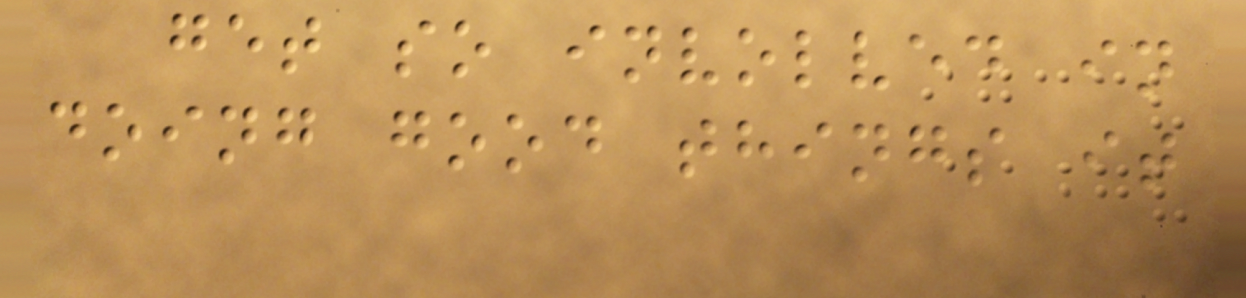get so involved in
doing good things it
